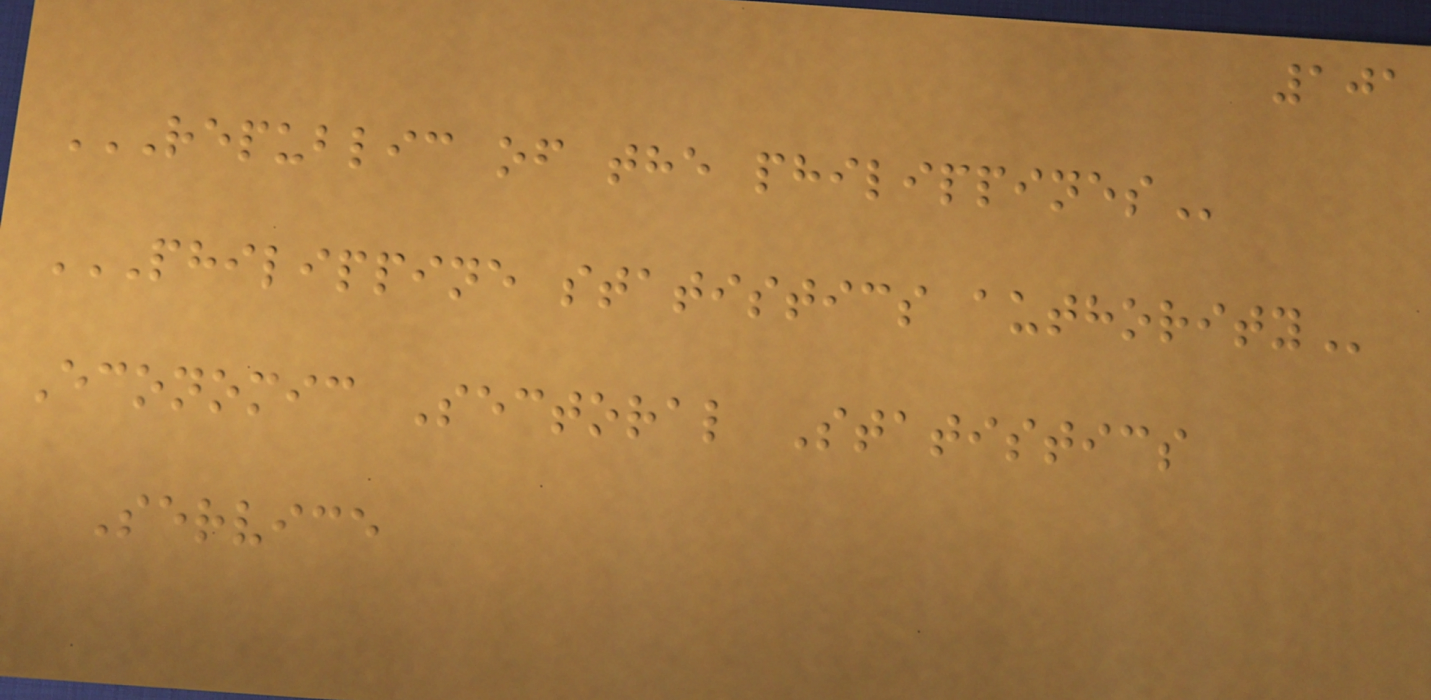101
REPUBLIC OF THE PHILIPPINES
PHILIPPINE STATISTICS AUTHORITY
Economic Sectoral Statistics
Service
